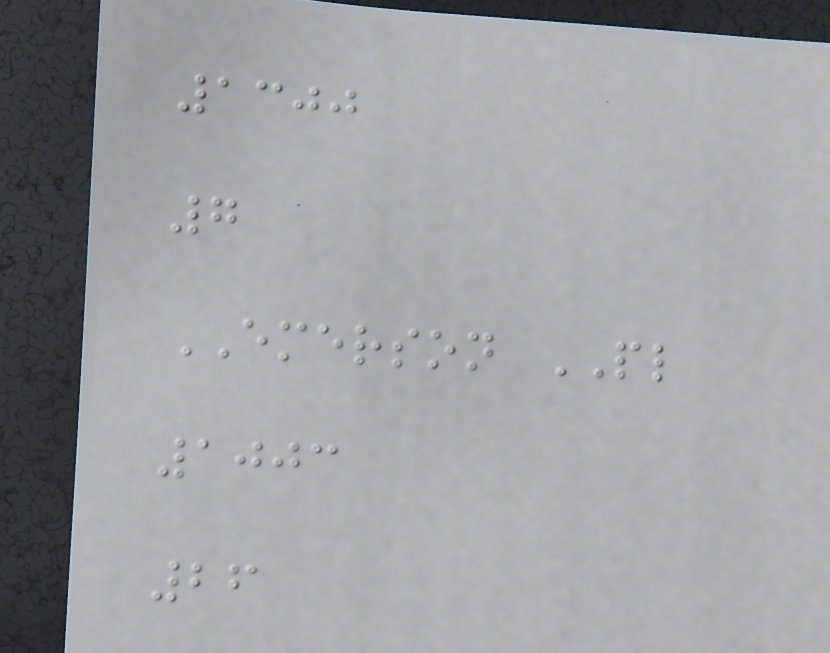1300
7
EMERSON PL
1003
26
